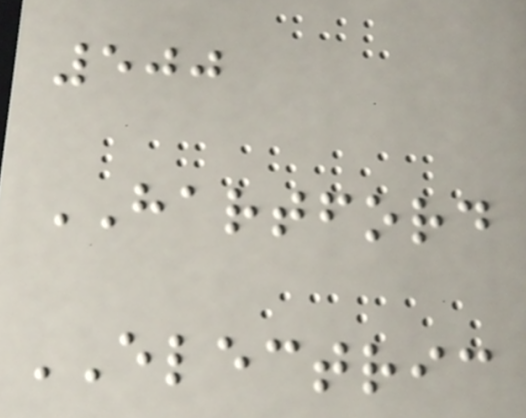500
HARTFORD
ELECTRIC
